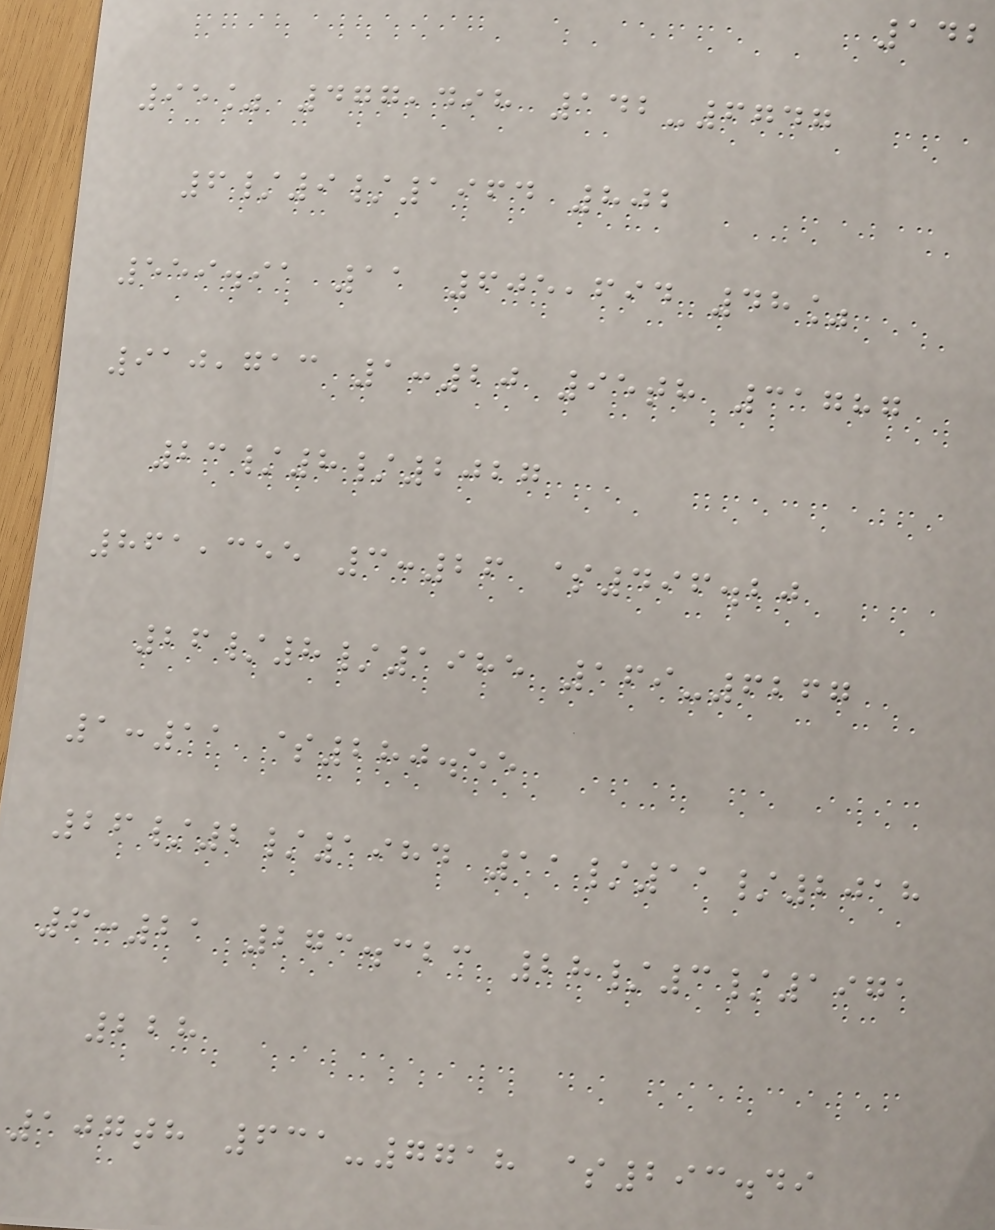142
95% 477,498 142-6747
6/9/1964 802
559.91 11 605,694 48%
910,713 1:20 95th 31787
23/8/2027
861,355 3:26 $496.20
26/8/1985 169-6267
1:11 $280.55
26/2/1984 11/11/2018
6:21 273.323 28/3/1971
228
107th 631-7718 $293.49
